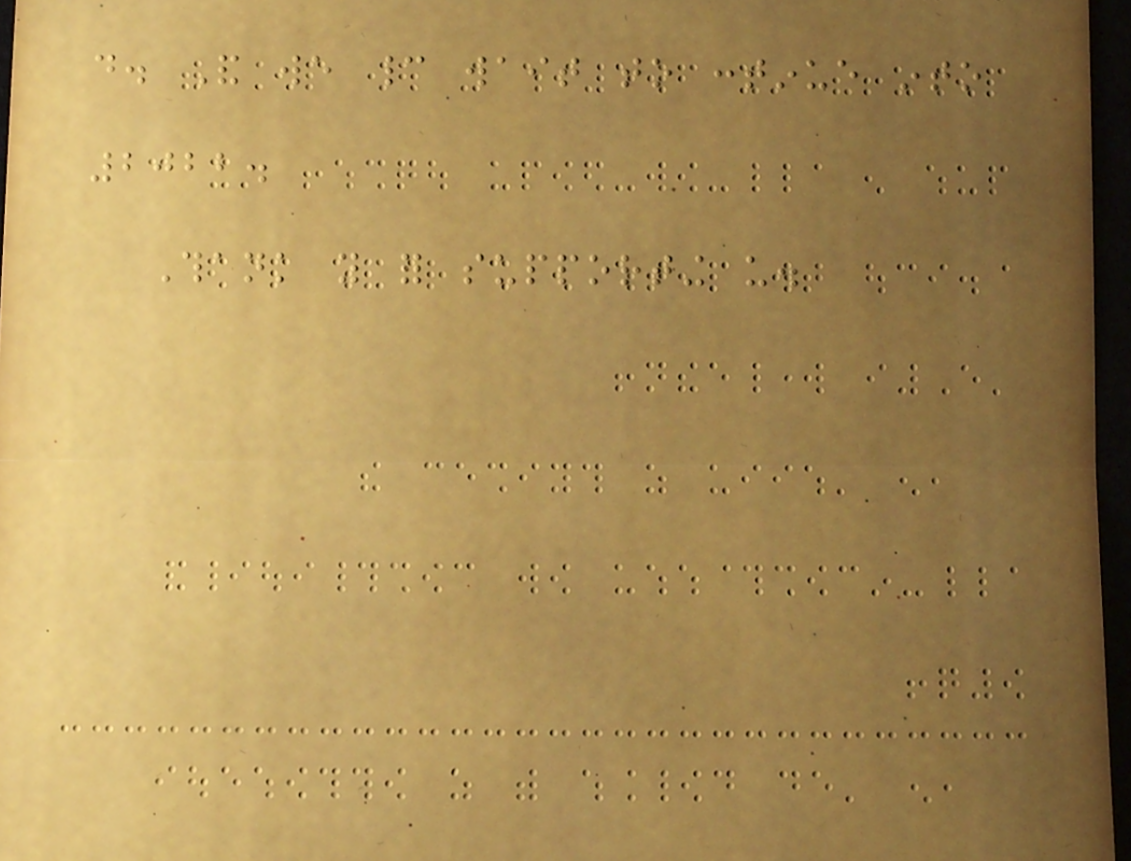do. And we cannot wait to continue into
2022.
Thank you for supporting us.
